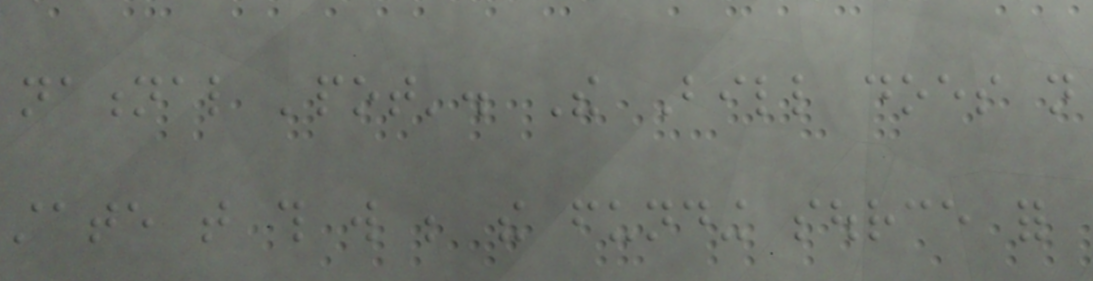national 'pot'. The Bill does not
state that this will be the funding source for
